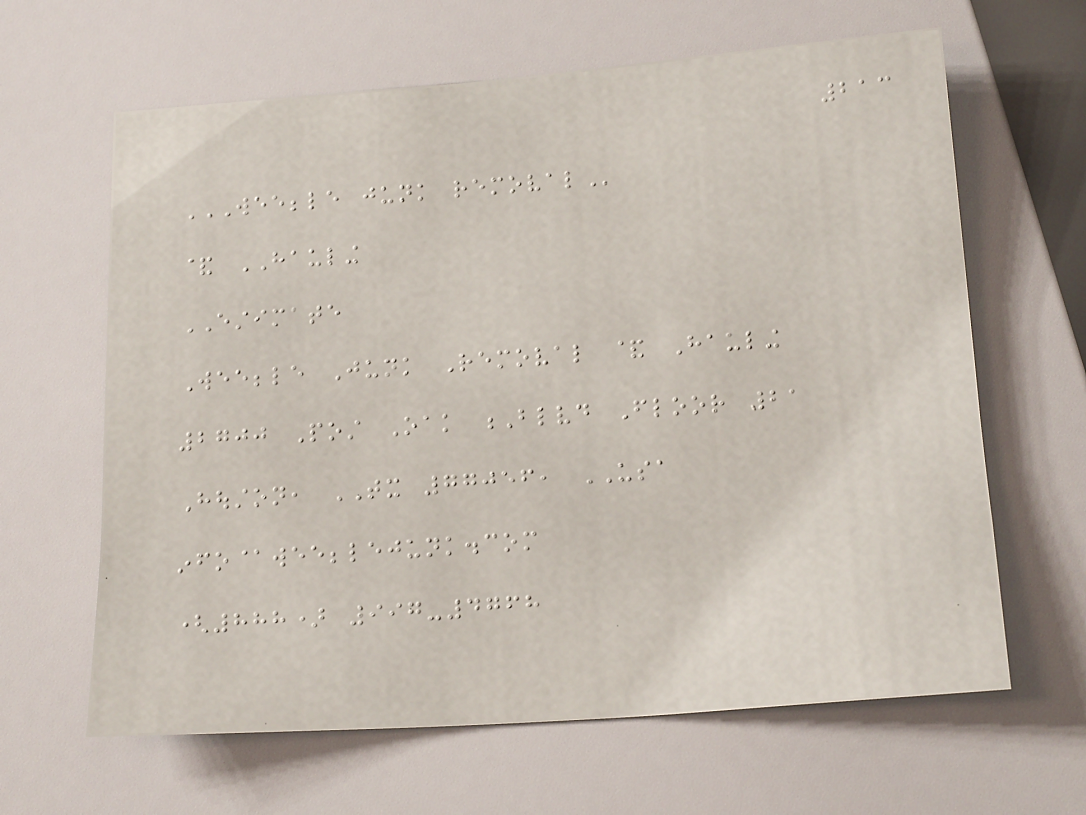213
WEEBBLE JUNK REMOVAL
& HAULING
ESTIMATE
Weebble Junk Removal & Hauling
2700 Post Oak Blvd Floor 21
Houston, TX 77056, USA
info@weebblejunk.com
(888) 997-4768
